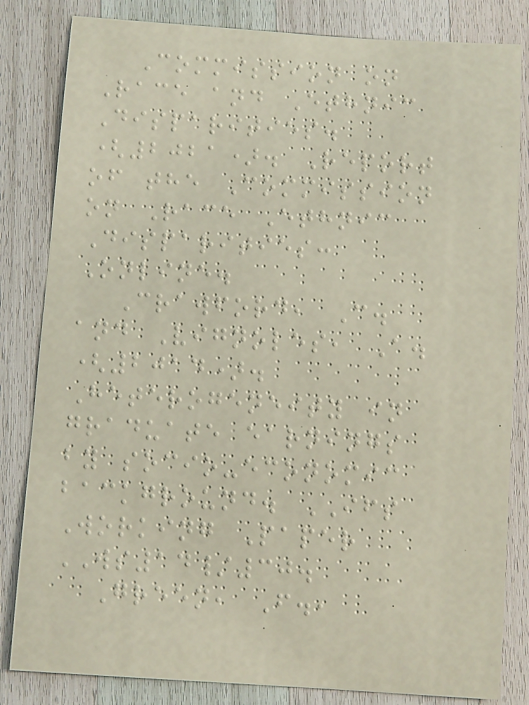Commission on
Race and Ethnic
Disparities.
(2021). Report
of the Commission
on Race Ethnic
Disparities:
Online.
Crawford, C.
and Vignoles, A.
(2014).
Heterogeneity in
graduate earnings
by socio-economic
background. IFS
Working Paper
WS14/30.
Green, F.,
